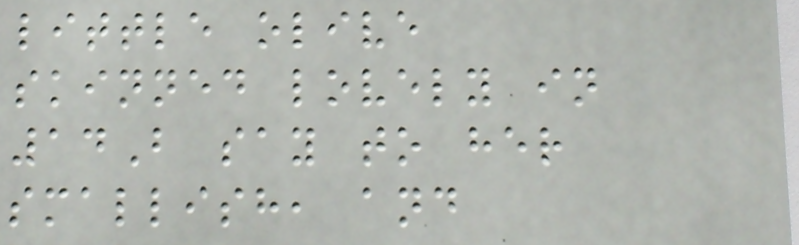little olive
skinned lovely in
14B say to her
smallish, and
